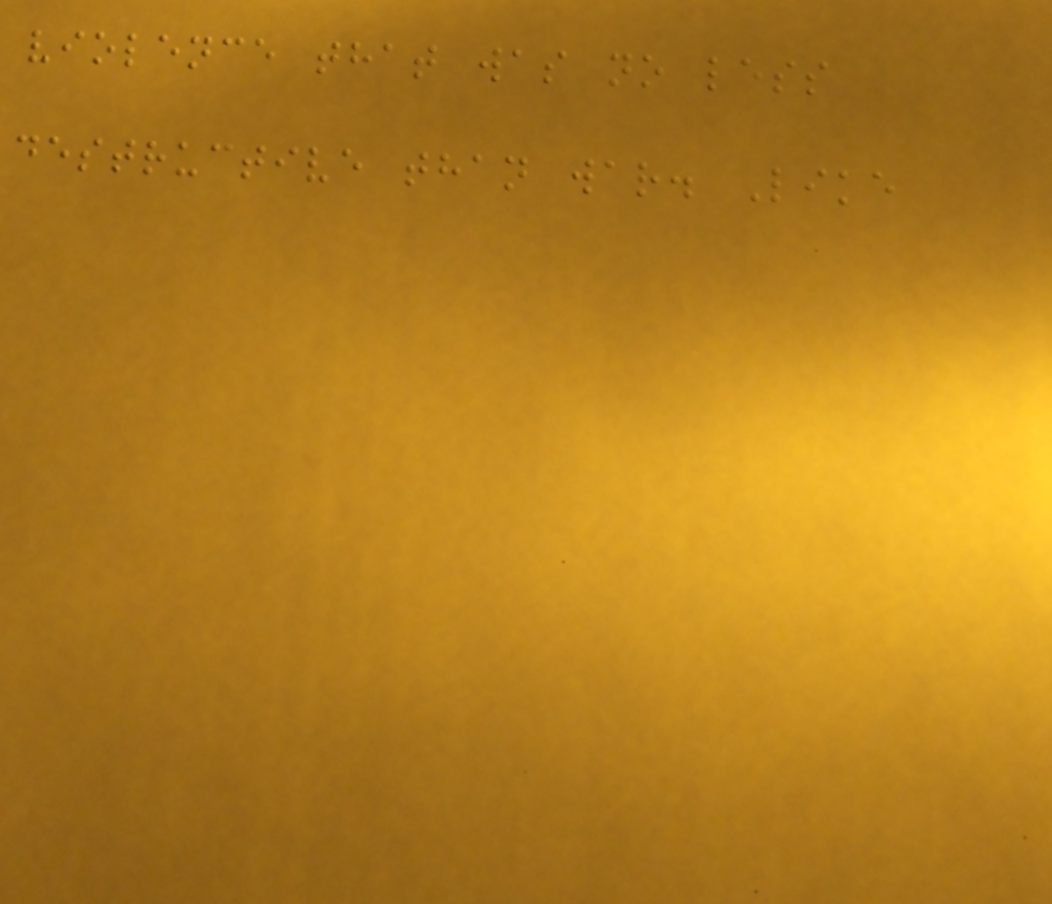violence that was no less
destructive than war. Like
